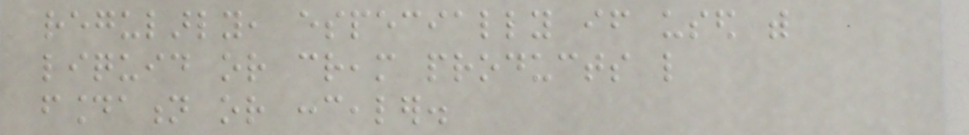regularly, especially if used with
liquid or cream products like
foundation or concealer.
